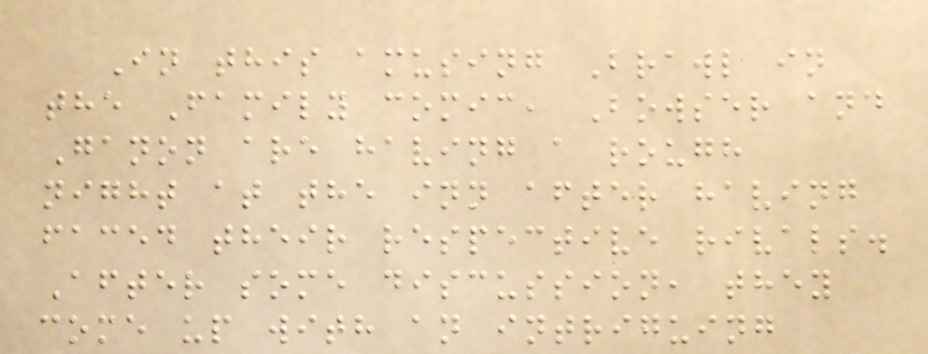In this amusing Brawl in
the Family comic, Bowser and
Ganon are having a rough
night at the inn after having
faced their respective rivals.
After some discussion, they
come up with an intriguing
